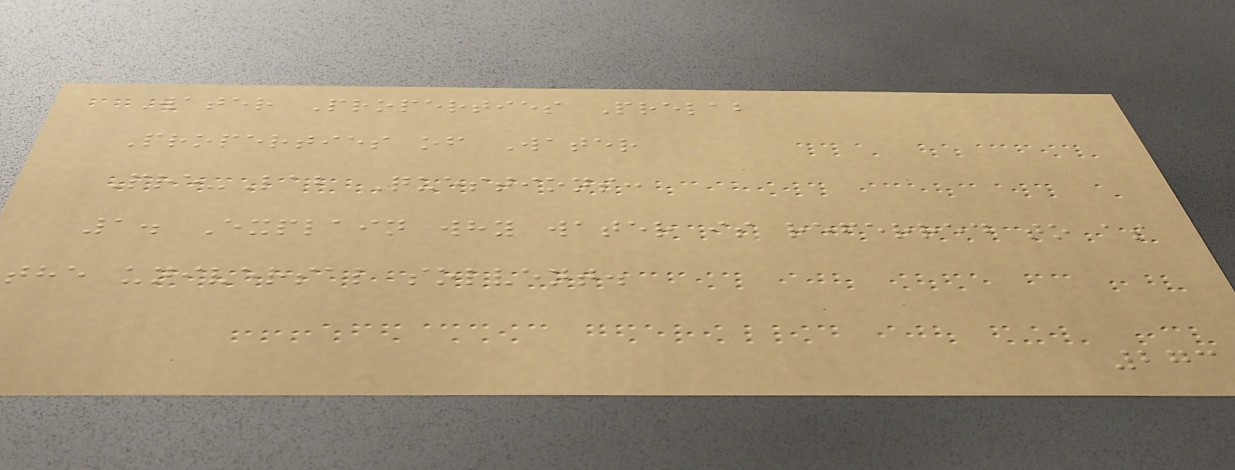Water Properties Prelab
Properties of Water
Pre-Lab Questions:
1. Explain why water is referred to as
the universal solvent.
273
